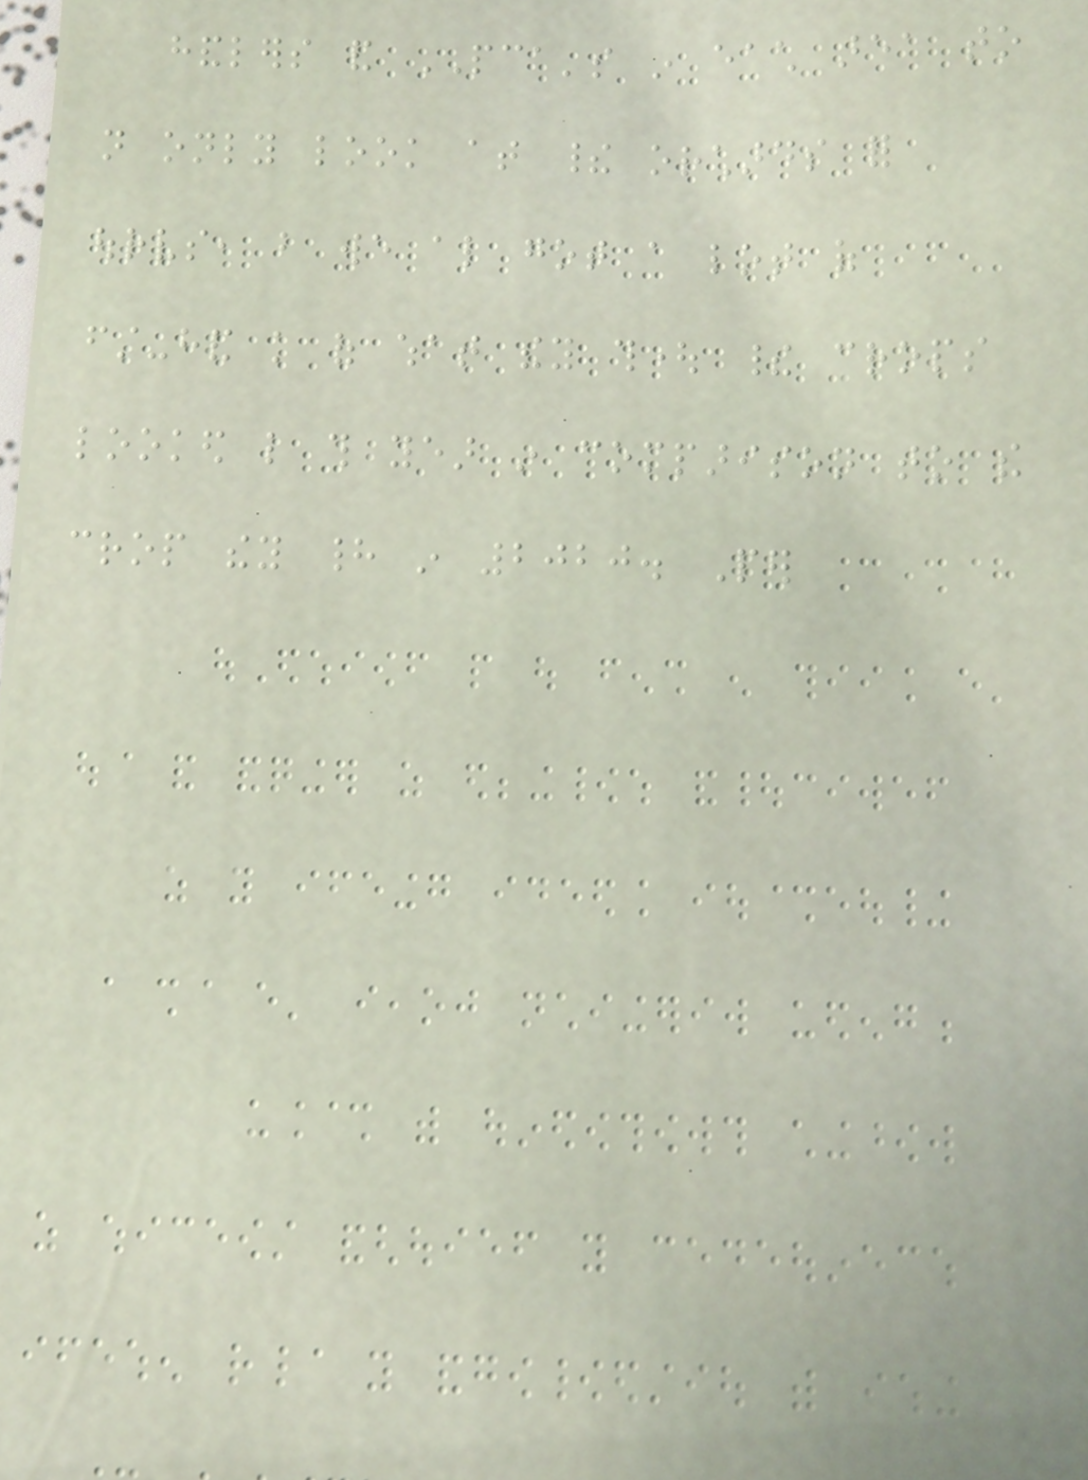handlers and PCA's in each area to
not only look at their orchards for
ourselves, but we also got a lot of
first-hand knowledge of what they thought their crops
looked like this year in comparison to the
crop they had in 2020. Per
